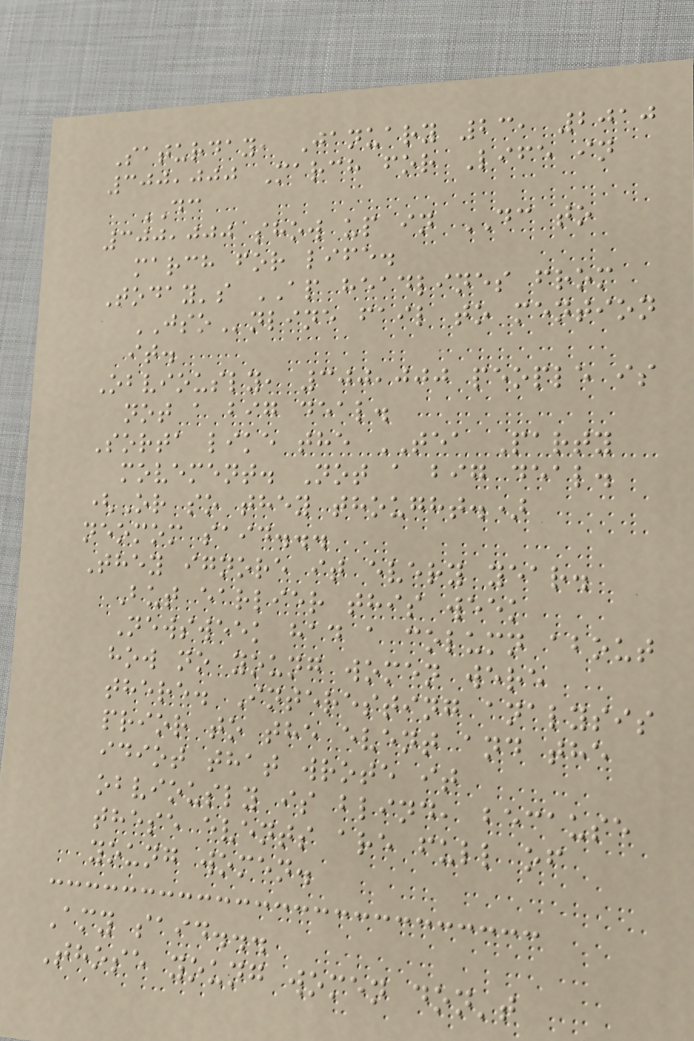Saturday, January 23, 2010
300,000 March for Life in
DC
300,000 show up in DC to
march for life.
Today's AP headlines from
JSOnline fail to mention
it.
Obviously, 300,000 people is
not a big deal.
Sorta like the TEA Party
movement. Not a big deal.
(Or so they thought.)
neomom said...
They ignore it every year.
But earlier this week
Newsweek had a column about
how no young women were
there. Interesting analysis
prior to the event and the
idiot that wrote it
obviously is blind, because
these events are full of
young women.
Amy said...
Those young women don't
